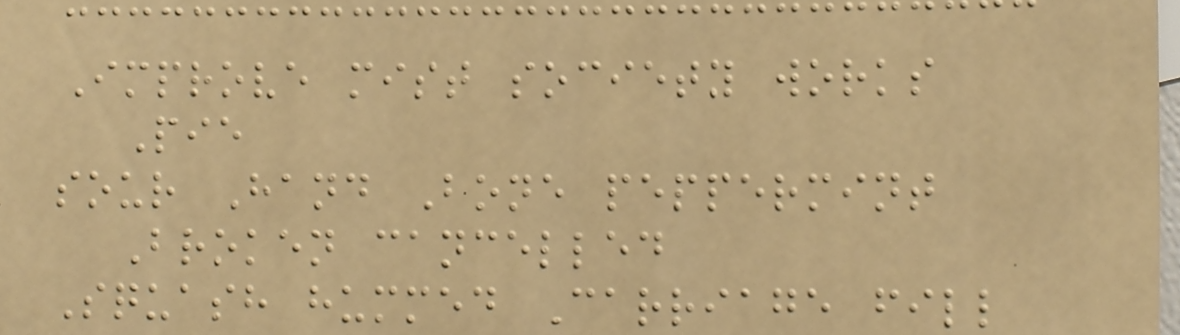Improve mist society works
Pie
sour Hand Bone peppermint
Broken cancelled
Squash hummed Carriage fill
